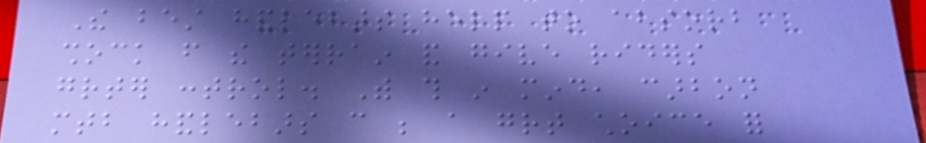The best handlebars help to absorb
shock from the terrain and give riders
greater control. With this in mind, carbon
mtb handlebars can be a great choice for
